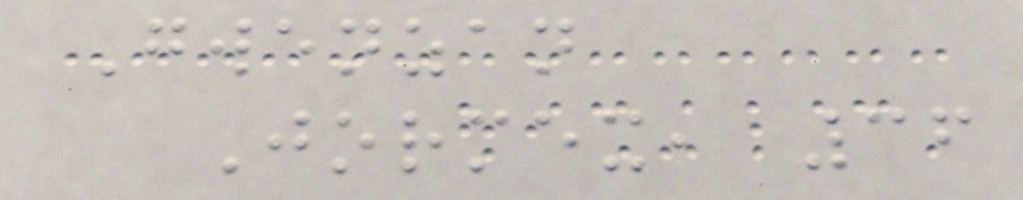Gwenzan
Jormex, 36
